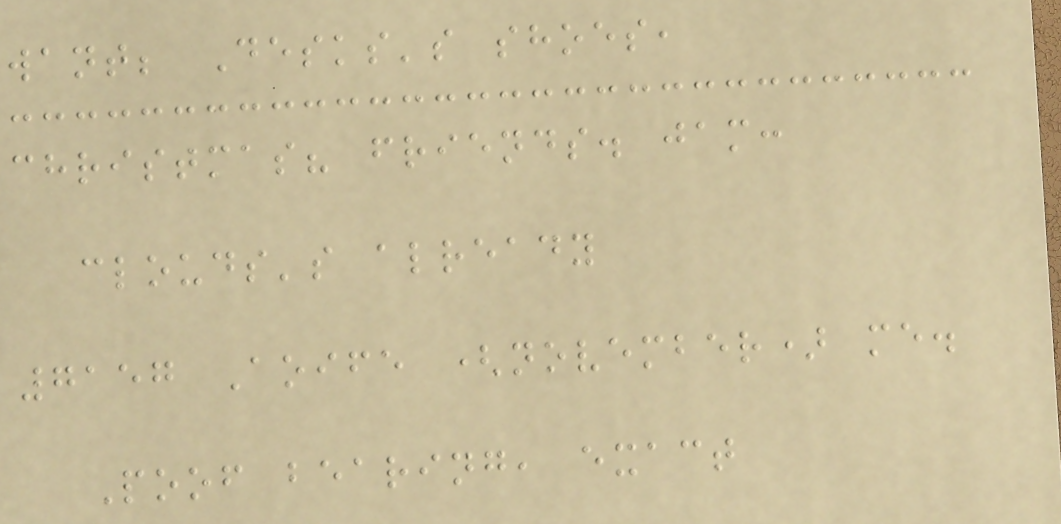want; Desks's shoes,
christmas? friends. jam:
clouds's already
7157 Aoife (november) me.
Poof bearing, exact
